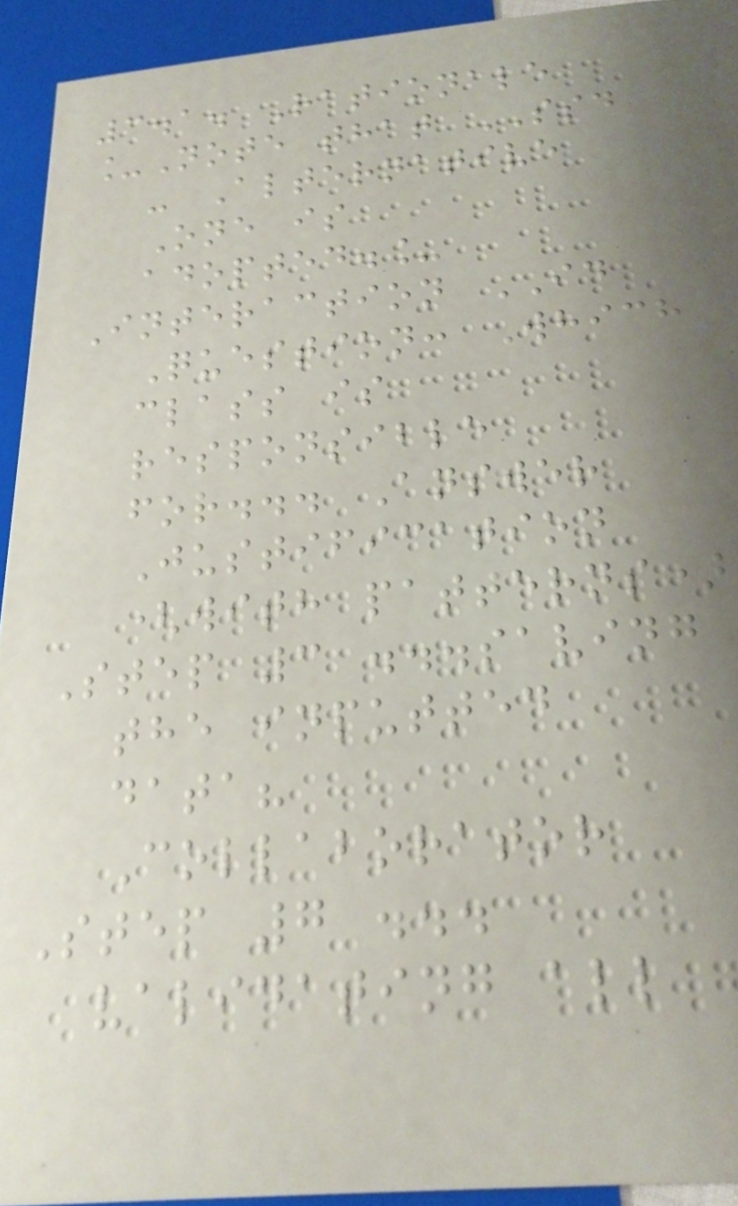3.1. Rationale
_Note that SSD
- Alternative
One is
adopted._
Interaction ID
Question: Which
class is
responsible
for... Answer
Justification
(with patterns)
Step 3 ...saving
the inputted
data?
Collaborator
Step 7 ...
validating all
